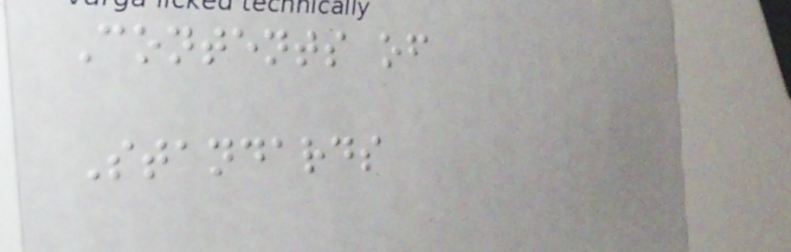Contents of
Standards
